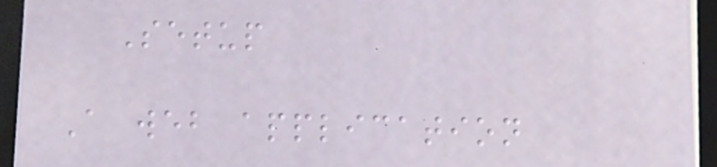Setup
A web application
